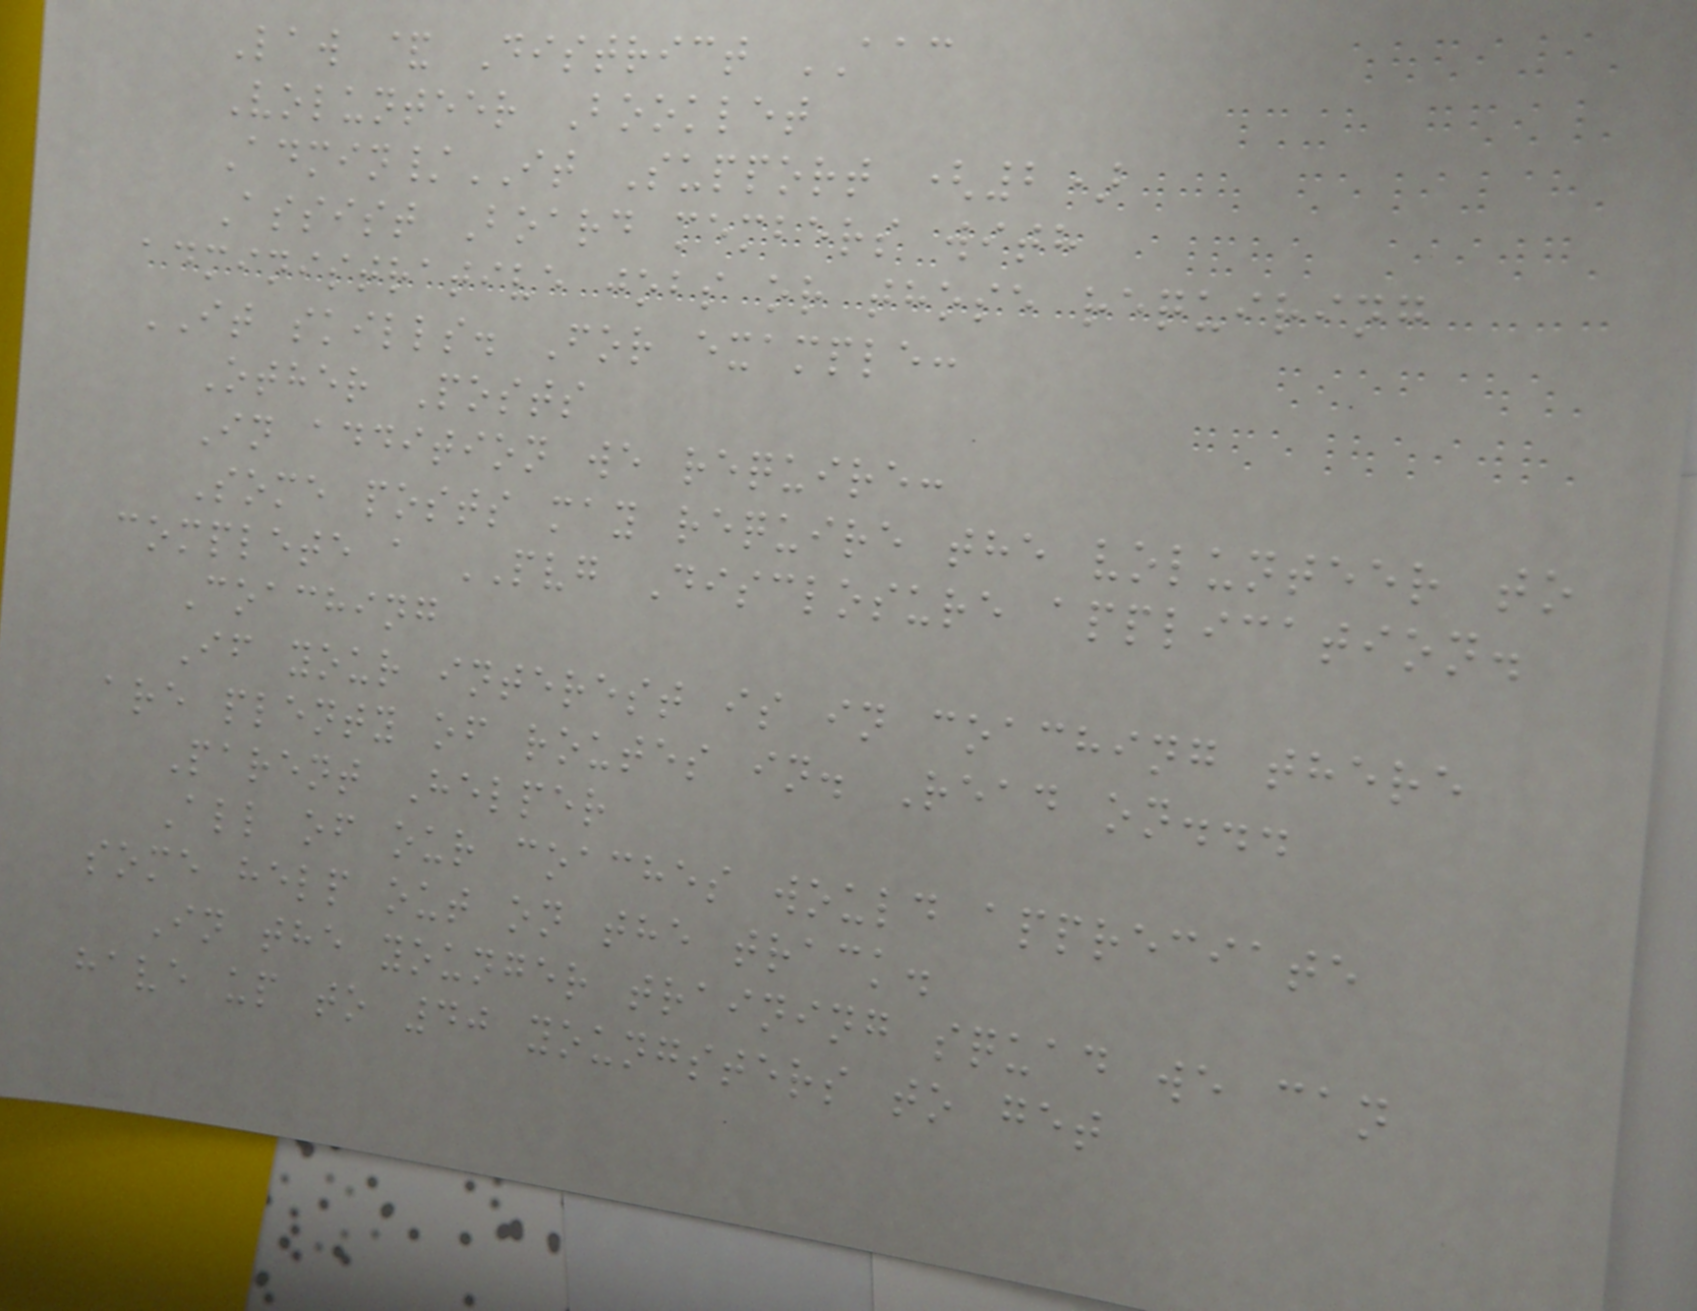Law & District AAC
Volunteer Booklet
Admin/IT Support (2)
Assist Board members with
administrative jobs or those requiring
IT skills. For example:
Other Posts
In addition we require:
Some posts may require the volunteer to
complete a PVG Disclosure application.
Coaching
If your interest is in coaching there
are plenty of routes in. Read on...
Parent Helper
All of our coaches would appreciate
some help out on the track.
In the younger training squad we can
have up to 40 youngsters to get
